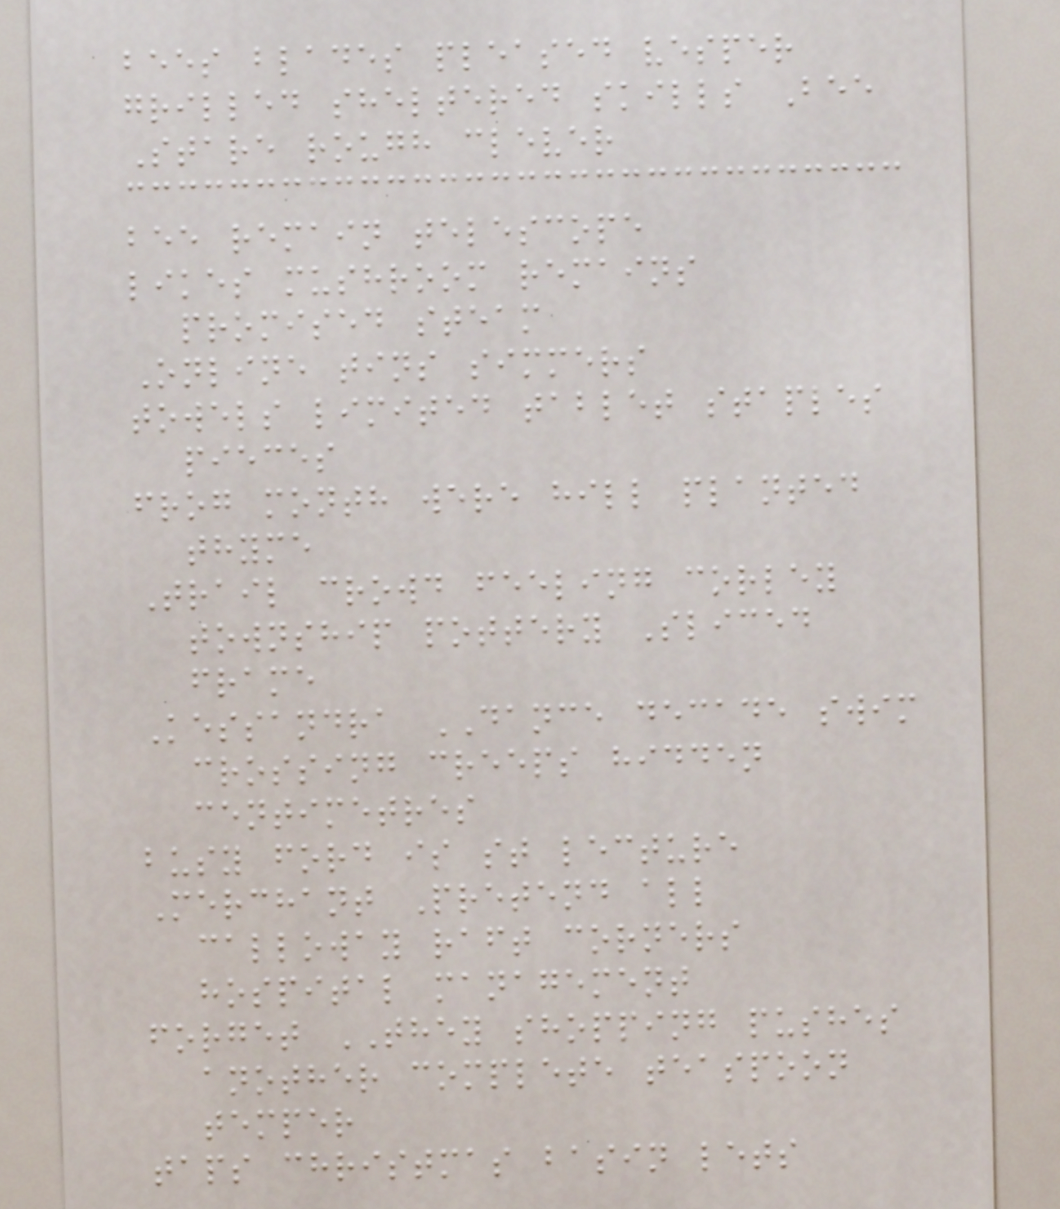bees blades pleased vesper
grilled sheltered skills Bee
Stare rough clever
bee remain telescope
likes mushroom remains
promised steam
Online tins simmers
towels limited tablet staples
pieces
frog month were hill planted
thyme
Trail crowd feeling corley
township pottery Sliced
frame
Kessandra DANCE decade swim
crossing creeps hidden
centimetres
busy ford is st lecture
Merchant Pretend all
calloway raft corners
hospital management
forget THEY shopping pushes
another complete teaspoon
temper
taps christmas basin lets
